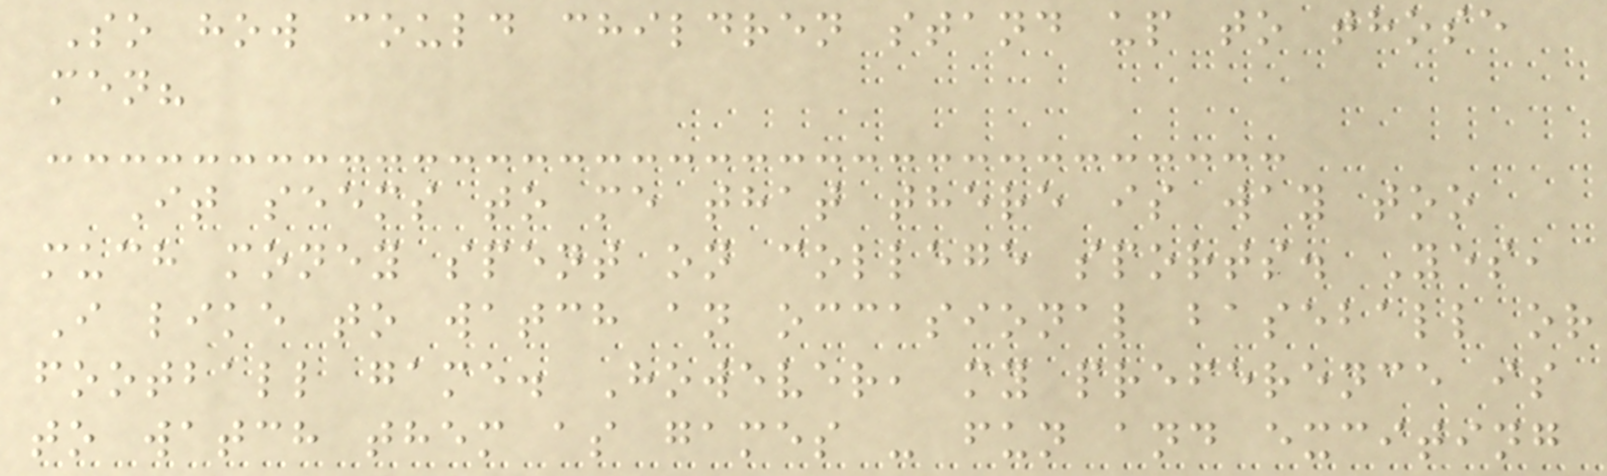So how could children stand up to those
men?
It seems to me that there is way too
much money spent on college sports. Yes,
I like to watch an occasional baseball or
football game. However, my preference is
to watch them as games - fun and exciting
